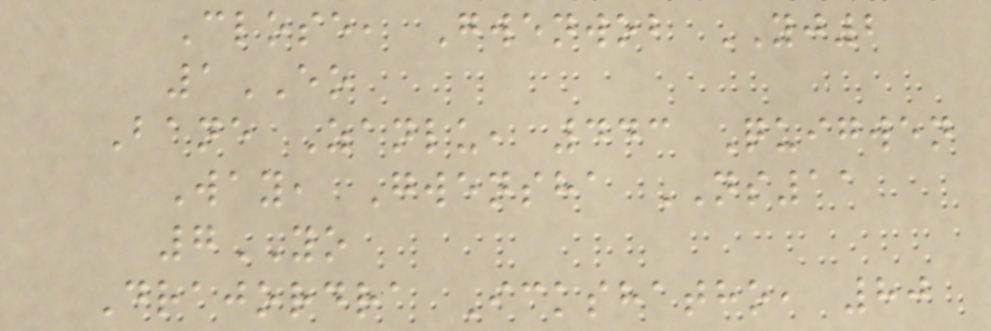Close, Gwenwob YJ2
1EO
Bane Zanlu, 443 Quigwen
Way, Gwensha NS11
7YO
Drajordra Ickshatho, 80
